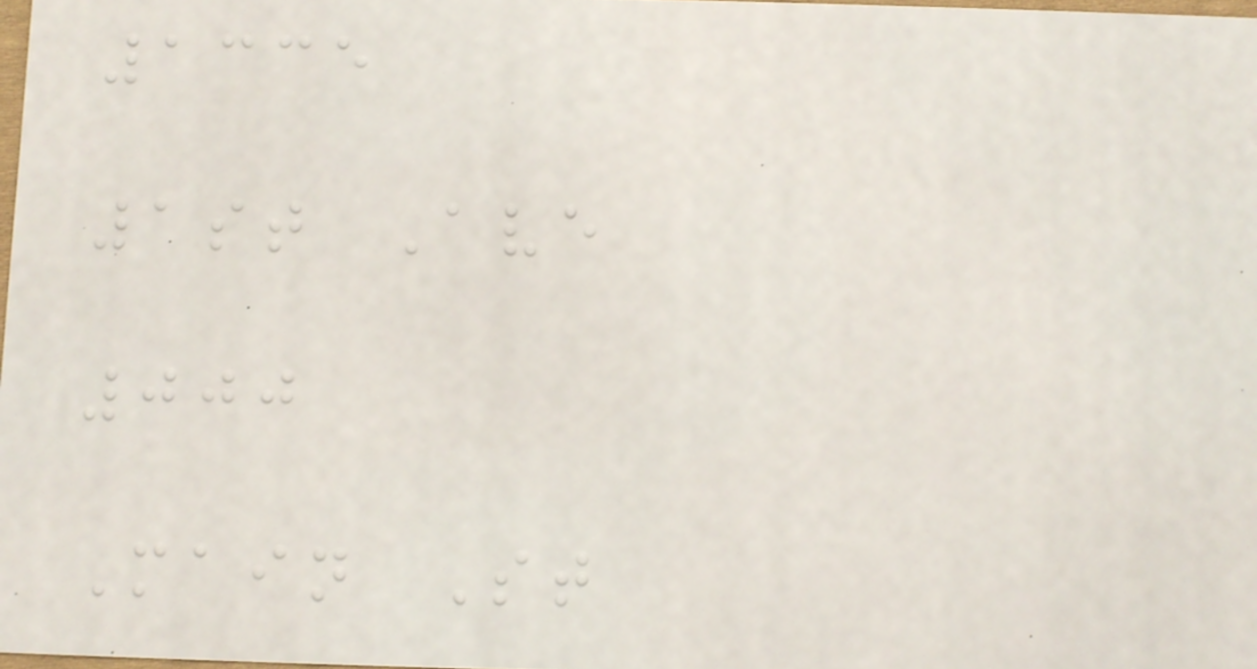1335
1st Ave
000
Main St
